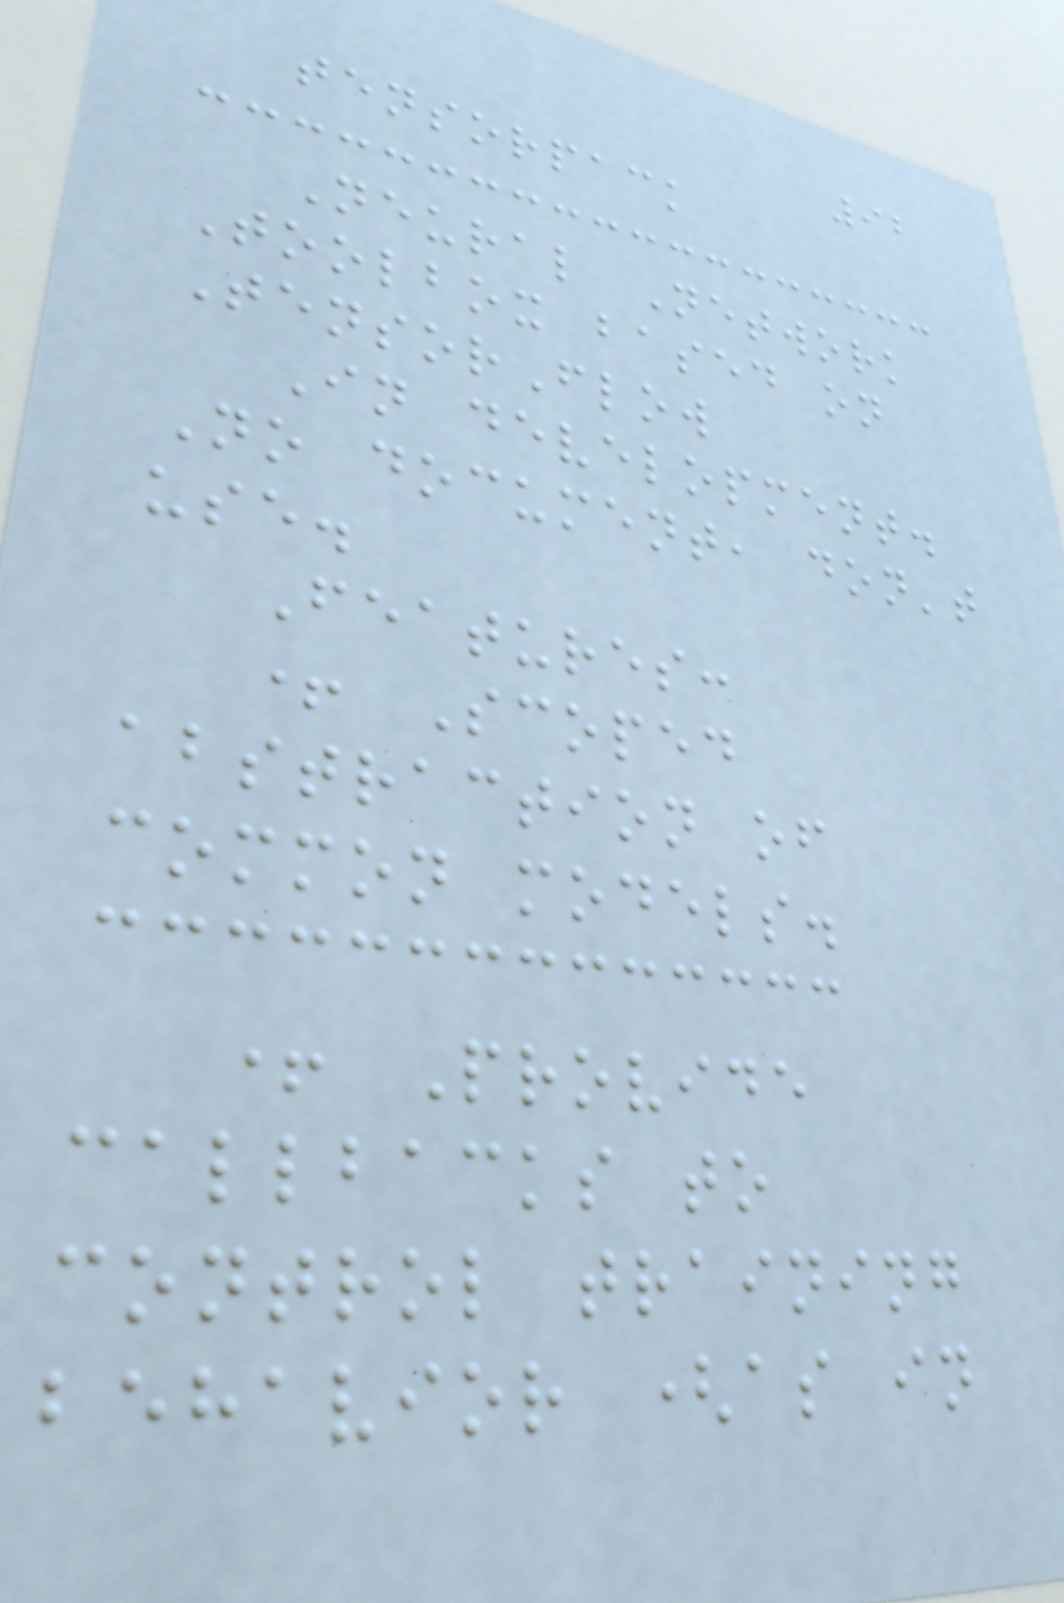92
tensorpack
Neural Network
Toolbox based on
TensorFlow
In development.
No document, don't
use.
Features:
+ Scoped
abstraction of
common models.
+ Provide
callbacks to
control training
behavior (as in
